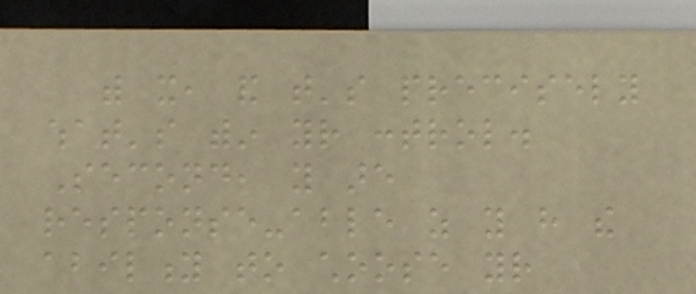with it, and that's precisely
what's within your control.
Second, you are
response-able as you have the
ability to choose your
